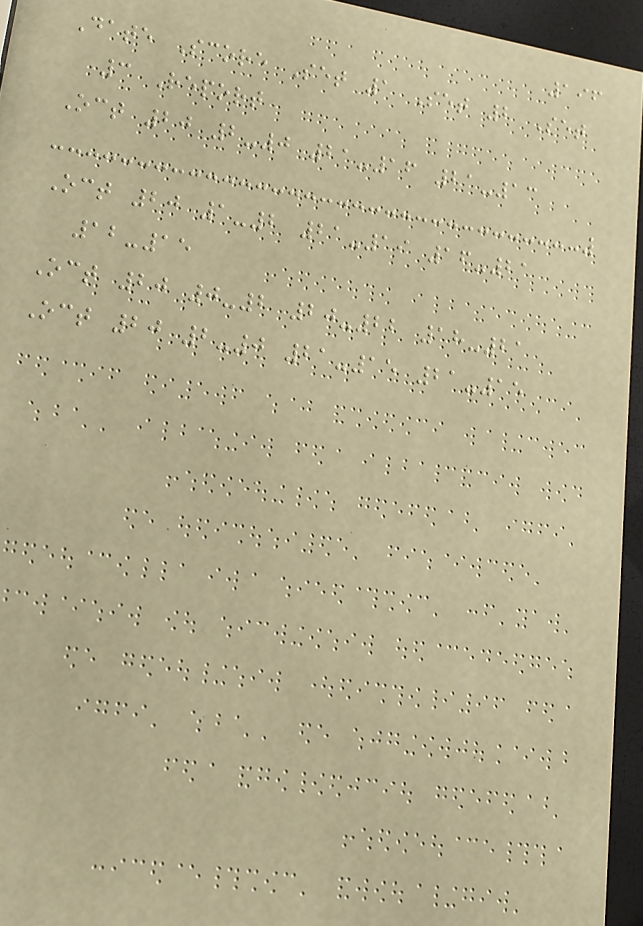196
Date Score Set 1 Set 2 Set
3 Report
Oct 20 2-0 21-16 21-13
Oct 20 1-2 21-19 16-21
12-15
Oct 20 0-2 20-22 18-21
Oct 20 2-0 21-15 21-15
